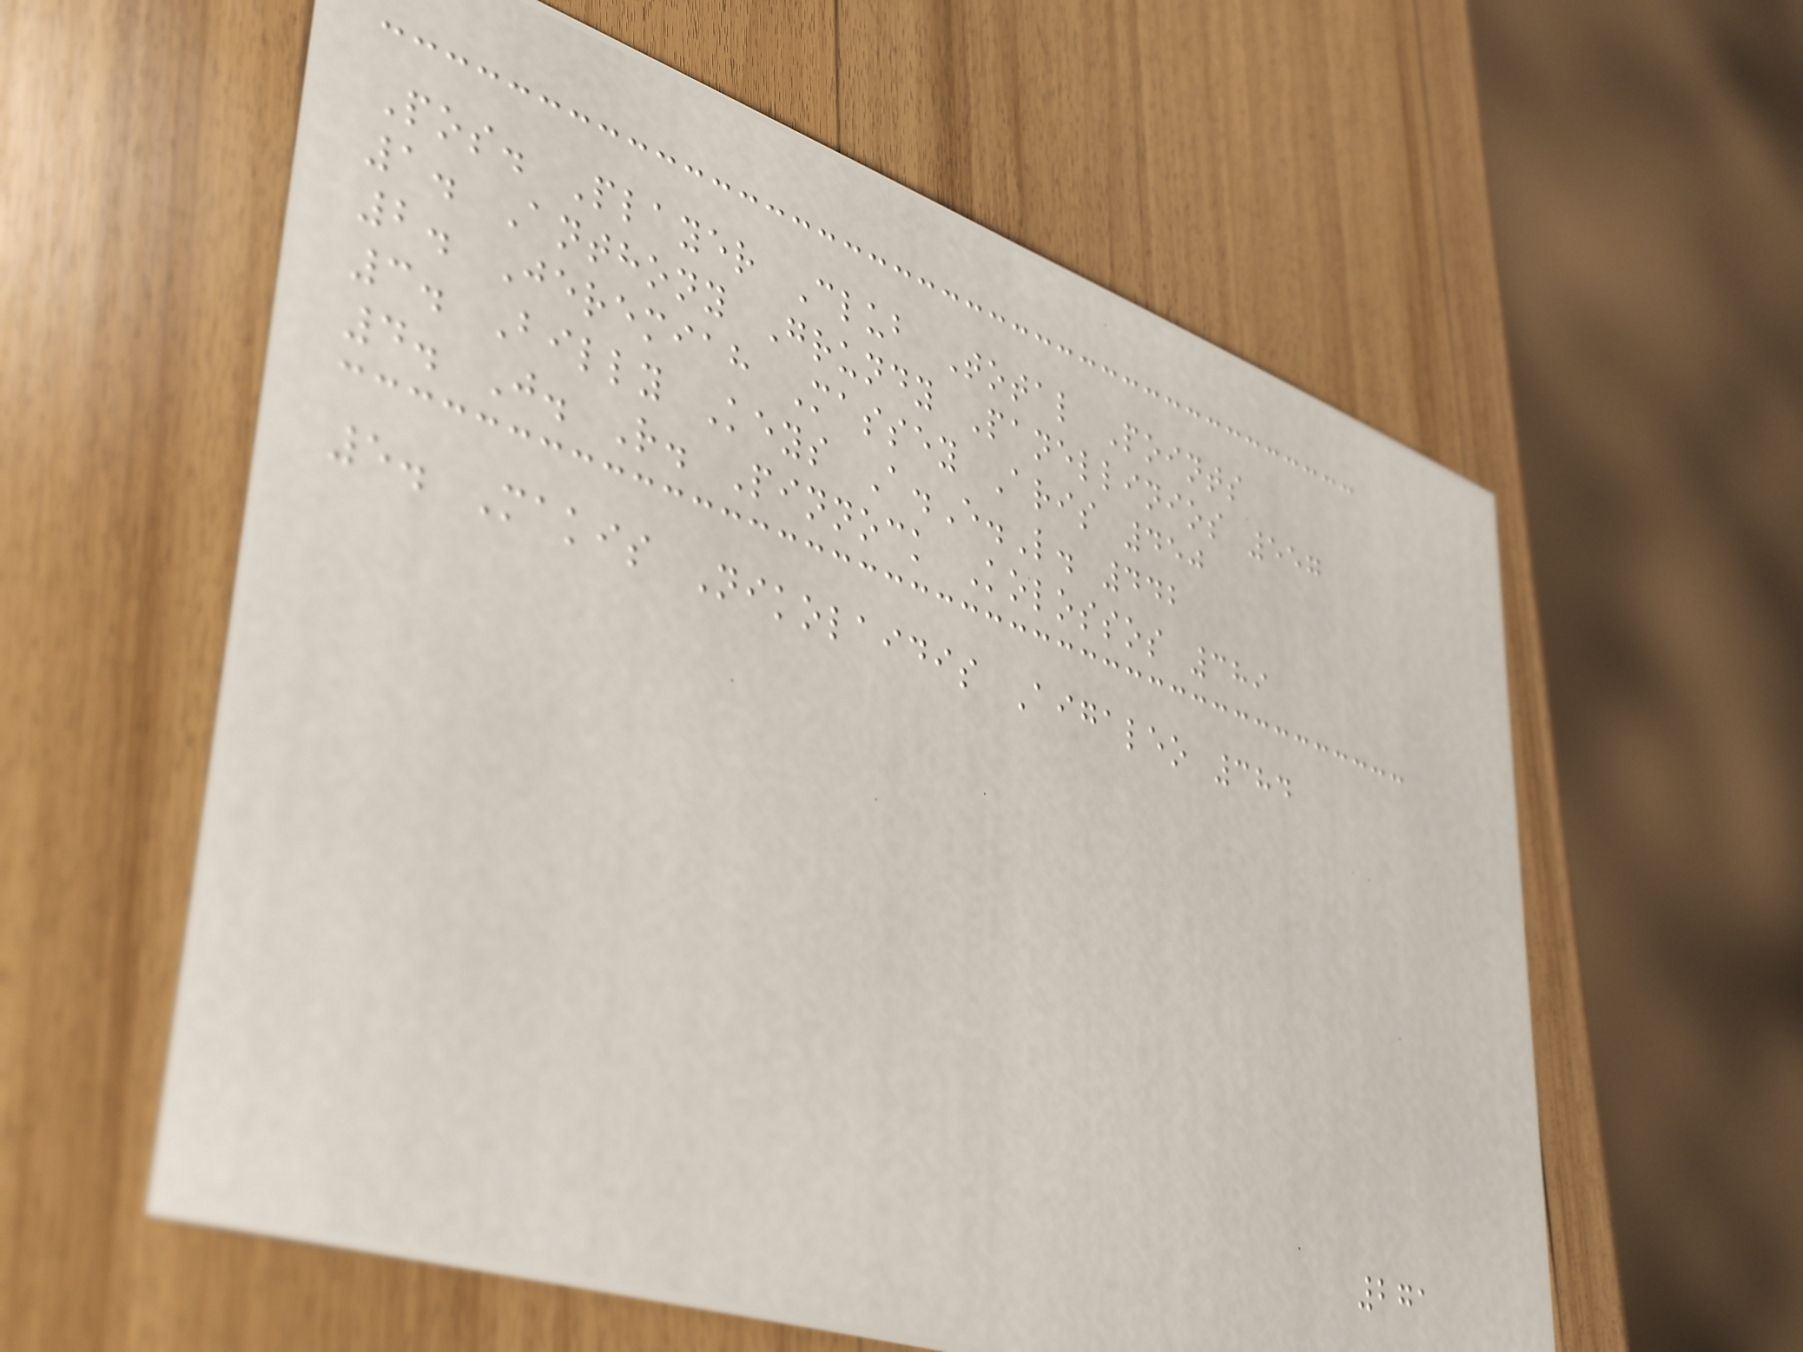Pos. Player Club Total Points
1. Anthony Grundy Panellinios 557
2. Jeremiah Massey Aris 450
3. Billy Keys A.E.L. 442
4. J. R. Pinnock Kolossos 389
5. Makis Nikolaidis Aigaleo 384
271
